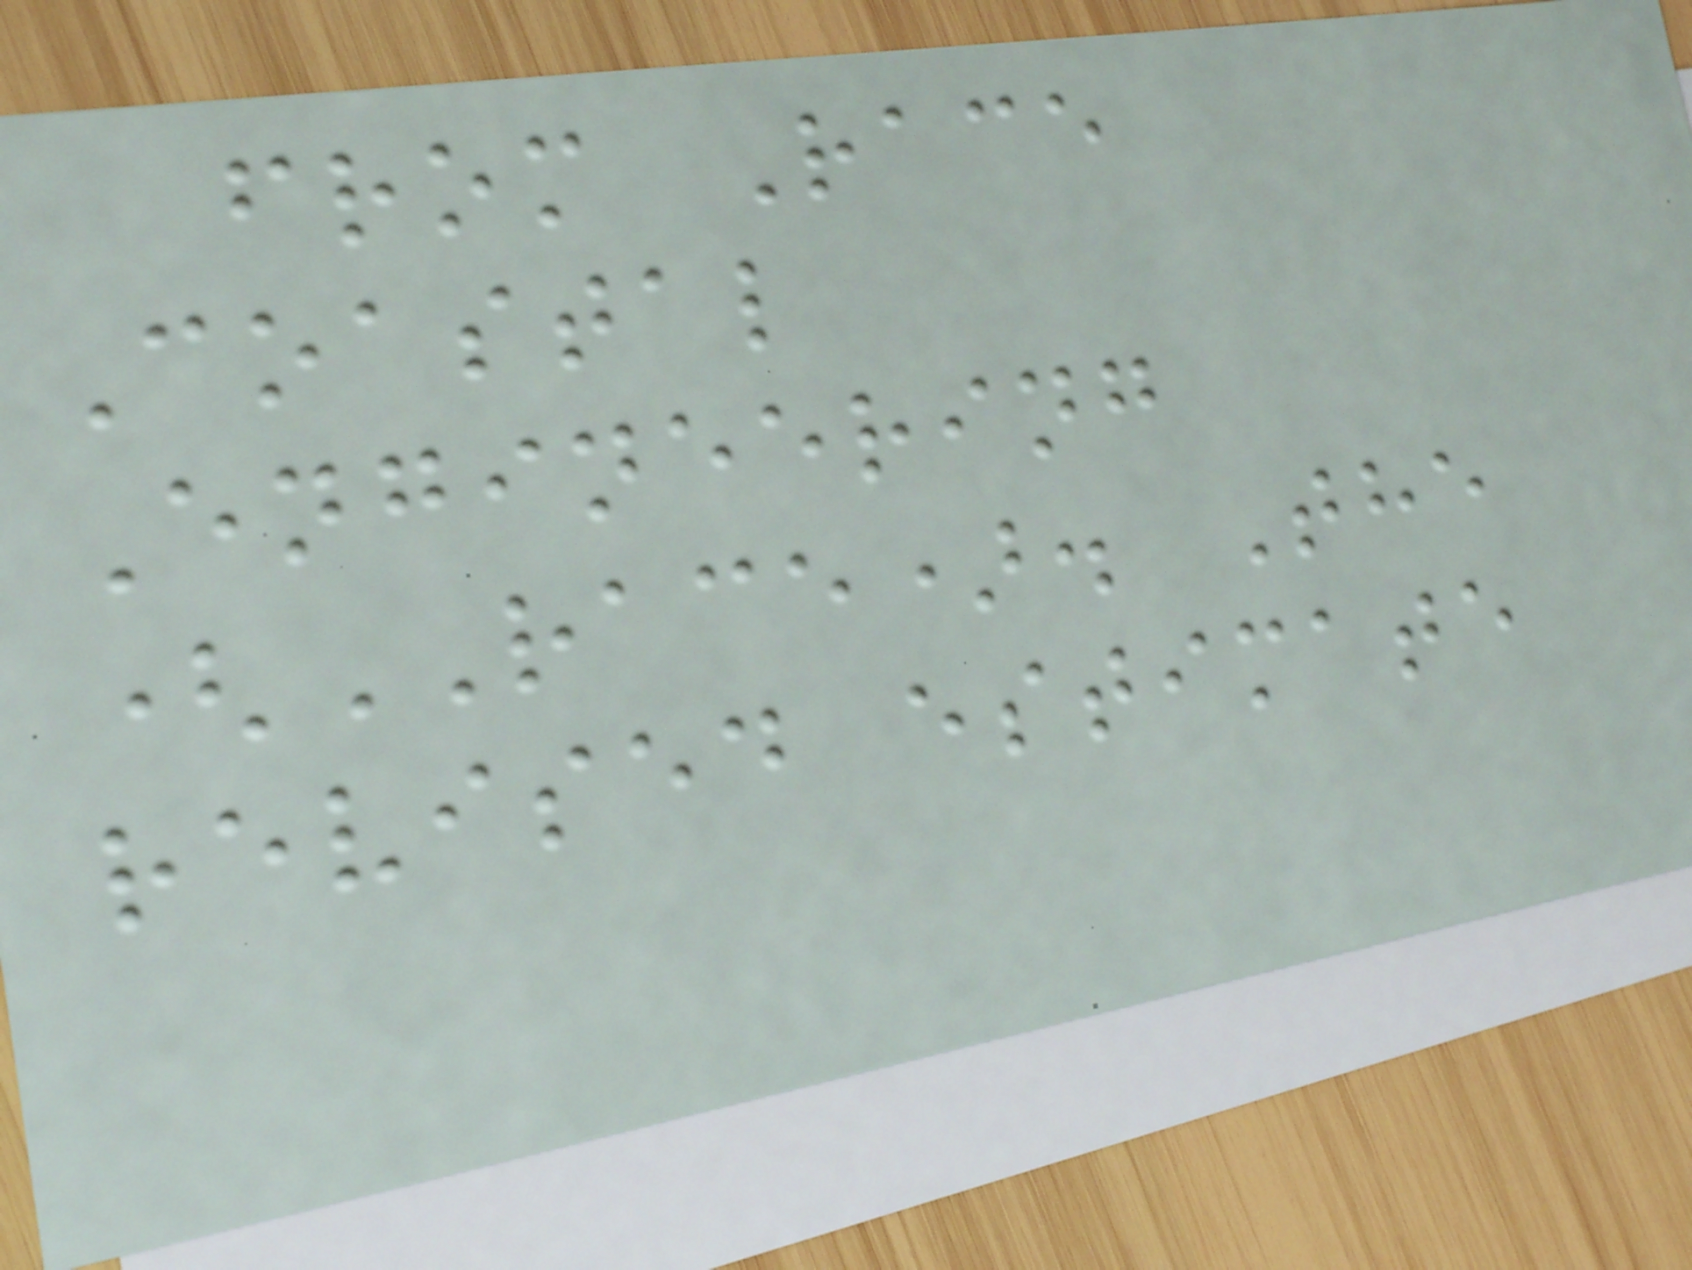from Race
Coastal
Engineering
(RACE). The
revised estimate
